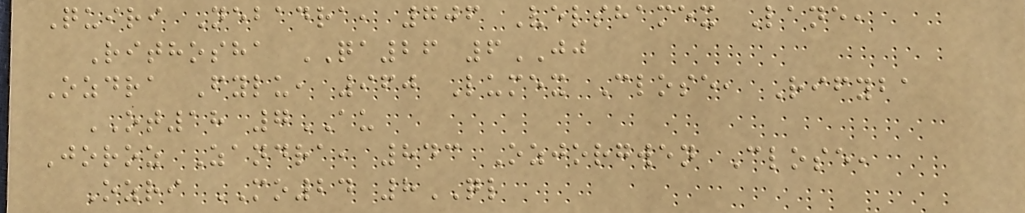Quiri Nebadra, 706 Velshamex Lane,
Rithosha QA26 6JJ
Ozdra Fylu, 960 Lumex Close, Rifyba
OT18 7AU
Joroz Zandra, 843 Ozjorgwen Close,
Ozri MO24 8QL
